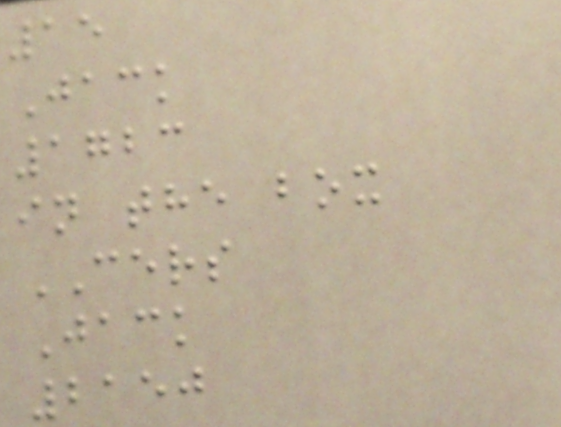15
Jack
1723
in the box
CERS
Jack
2150
